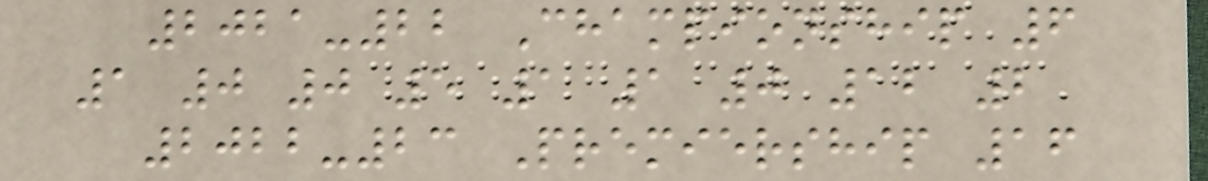2021-22 Championship 6
1 0 0 5 1 1 0 12 2
2022-23 Premiership 16
